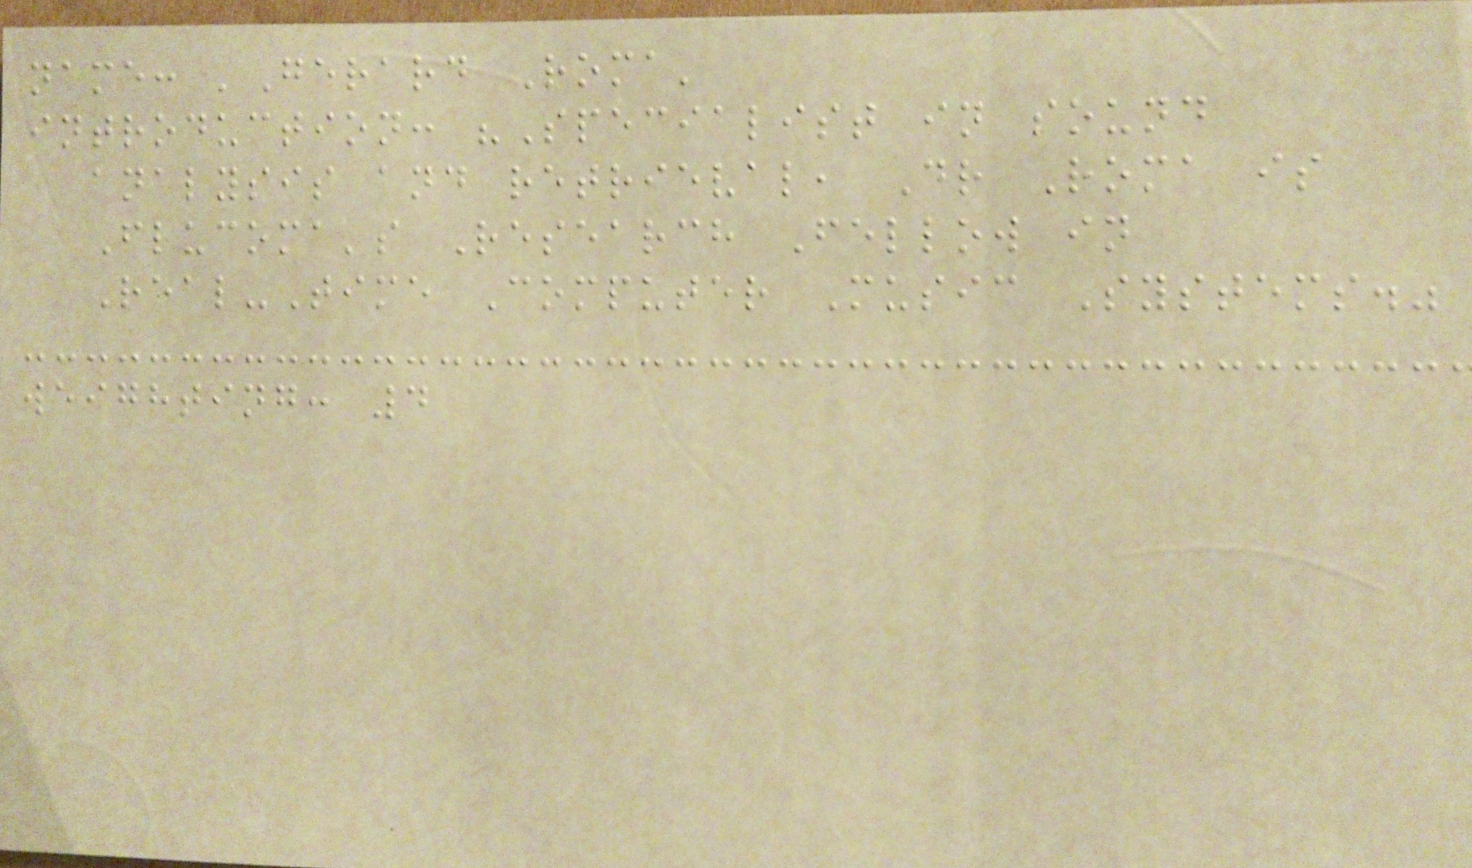name: 'Gerard Roma'
introduction: "Specialist in sound
analysis and retrieval, Dr Roma is
Flucoma's Research Fellow in
Real-Time Computer Music Systems."
weighting: 4
